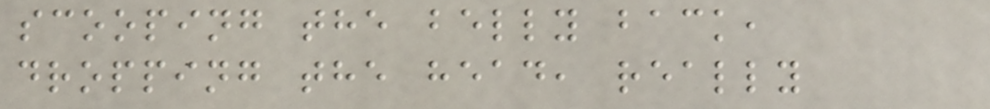scooping the belly back,
dropping the head, really
